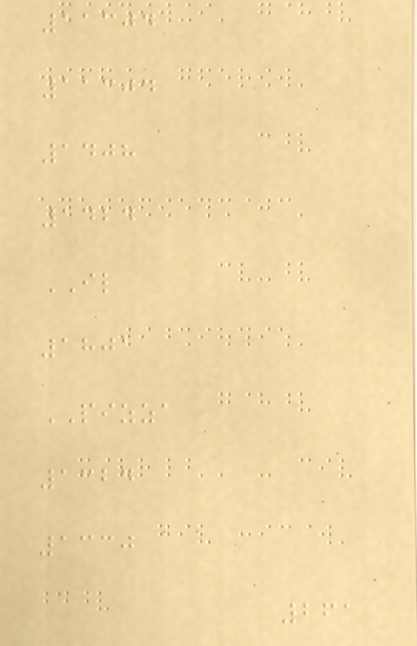11304
11304
1408
1424
IL
1801
PIZZA
1324
1330
261
